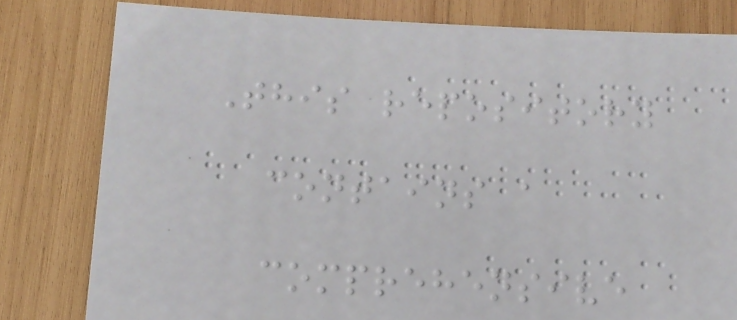This repository
contains a
comprehensive
